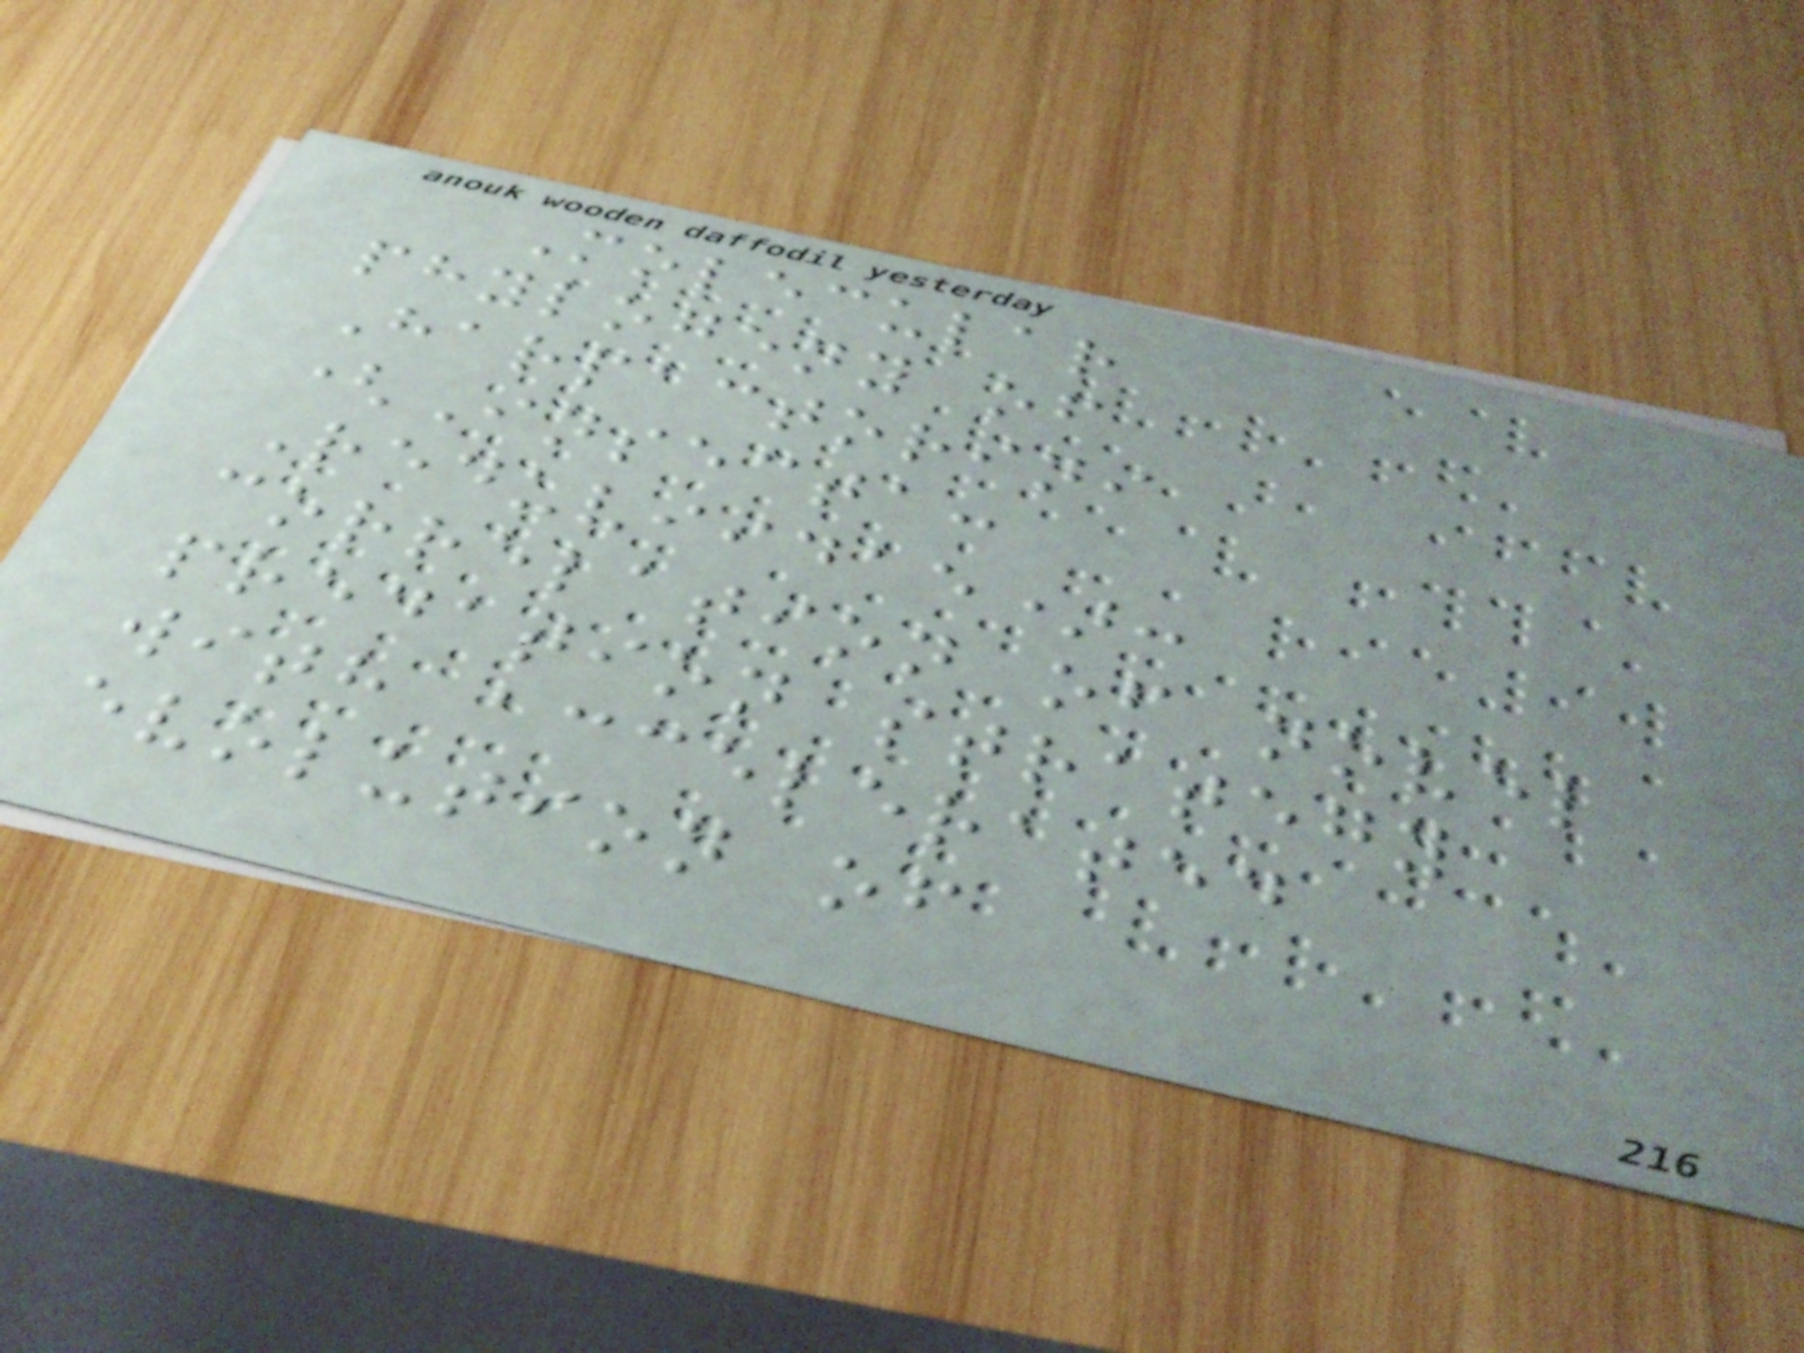Molecular
phylogeny of
Harpactorini
(Insecta:
Reduviidae):
correlation of novel
predation strategy
with accelerated
evolution of
